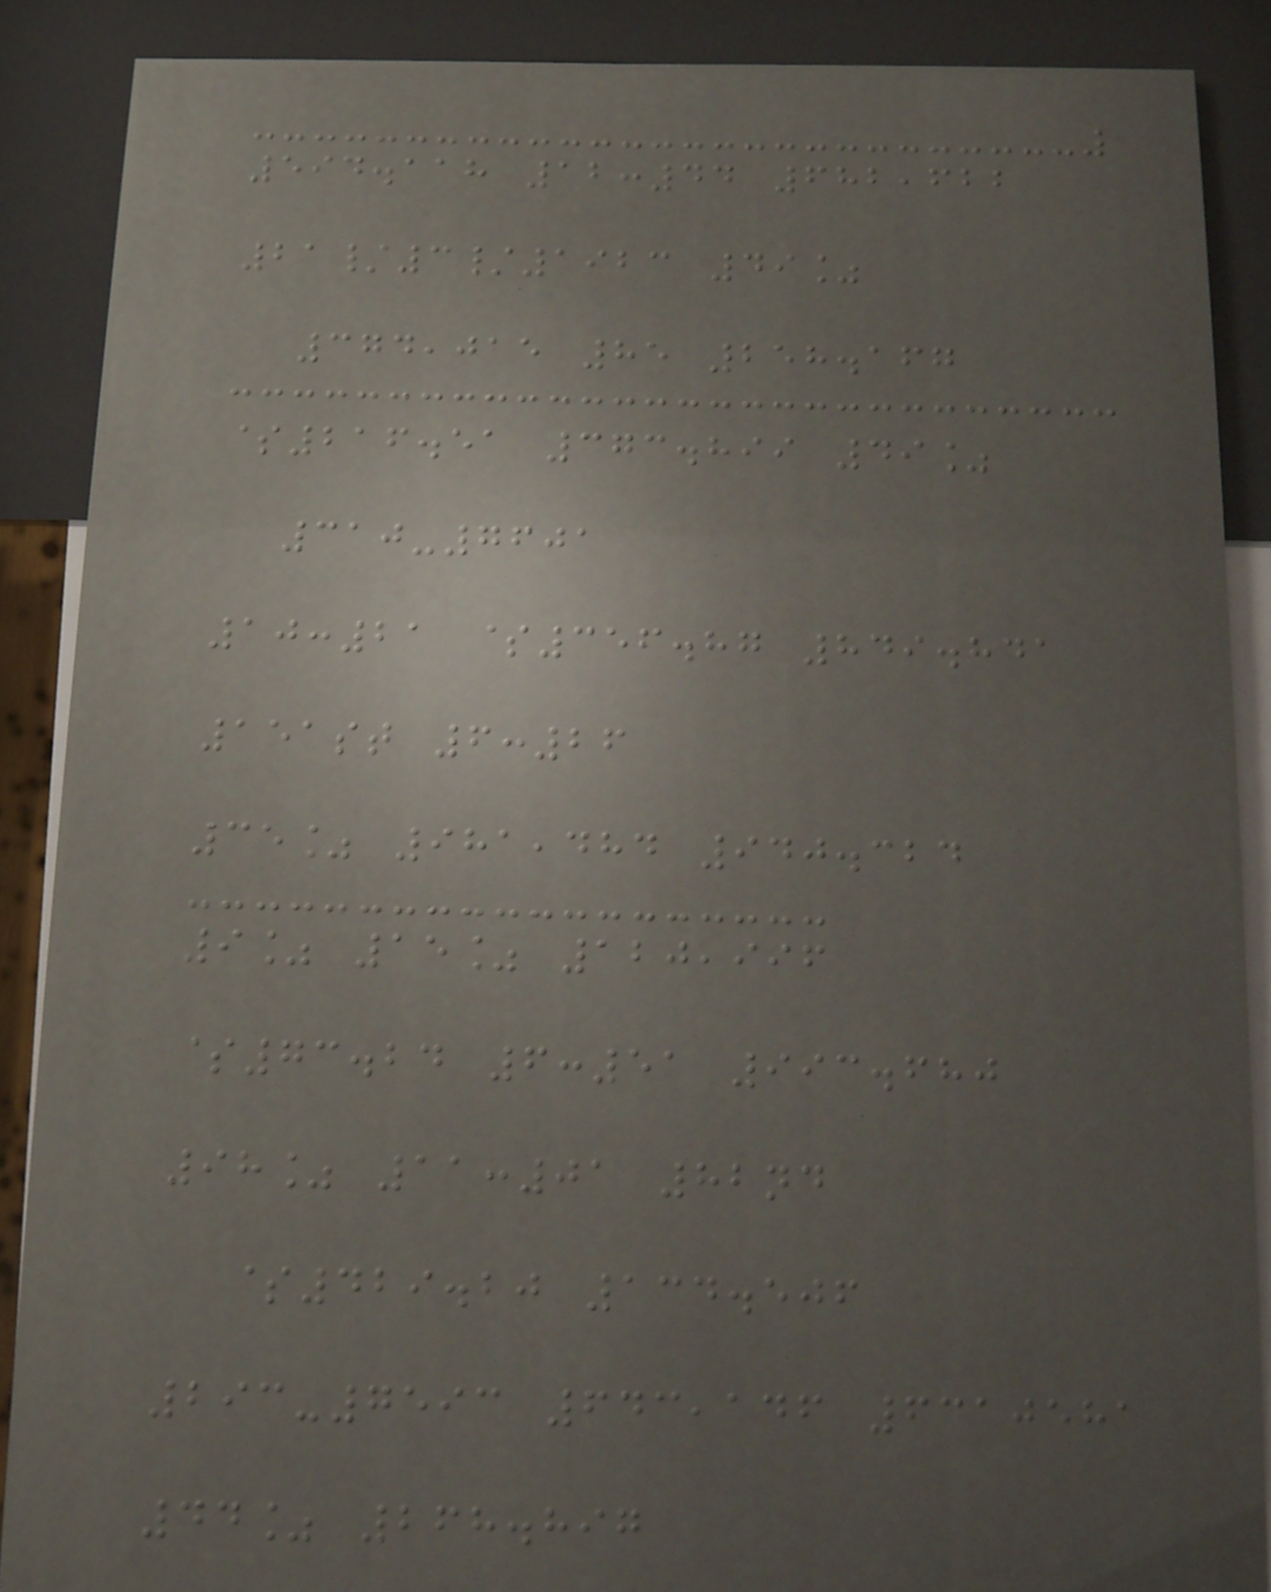594.118 12:44 682,622
21/3/1923 49%
374,015 85 258.167
$216.51 373.899 49%
310-7601
10:21 $356.87 849.841
151st 6:26
35% 981,484 940.324
9% 15% 120,996
$73.24 6:51 993.680
98% 11:01 82nd
$429.20 134.506
293-7593 643,146 6310581
44% 268.897
